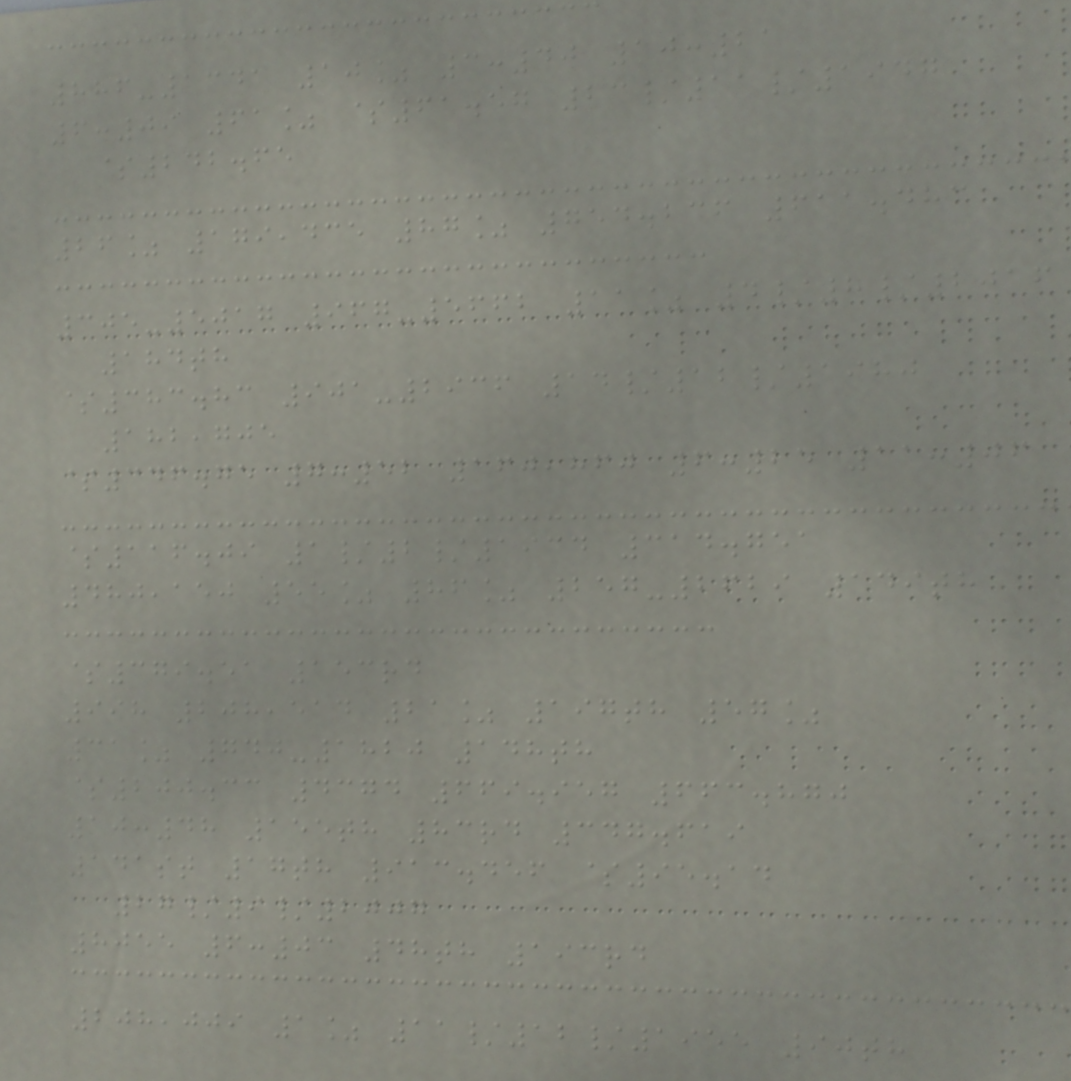886-1341 10% 3:40 10:21
6:09 61% $61.57 23/11/1947
$242.65
26% 179,435 87% 754.236 611.483
305-5017 967-5662 11% 4/8/2016
184th
$383.83 901-2936 14/12/1980
182,705
$346.75 7:52 160,860 6:25 11:06
$116.09 1/2/1934 314.751
480,150 55% 86% 257-2629 149th
$379.51 153rd
998 208,514 21% 197th 57%
31% 740-1820 148th
$200.33 4374 669.957 663.870
10:48 155th 83rd 347.619
141st 17th 913.456 $95.14
27/9/2007
8055 6:03 48th 193rd
208,009 1% 11/12/1955 90th
